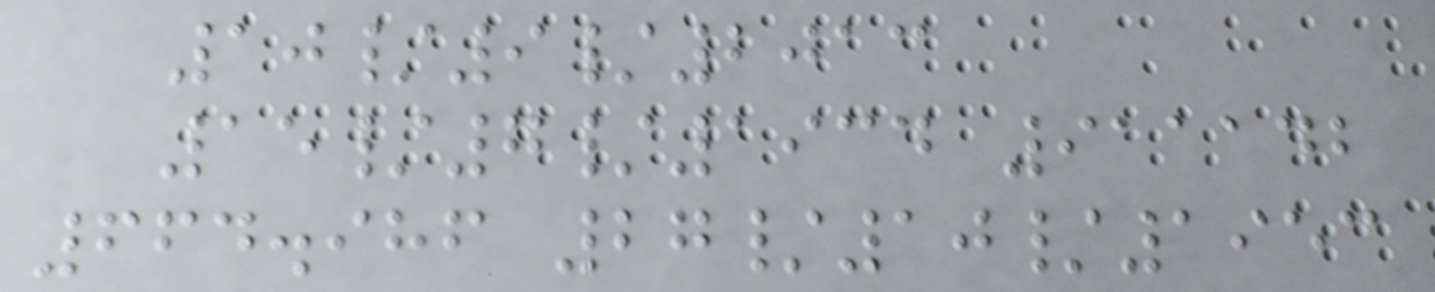10/9/2013
15/7/1934 911142
664.986 27/10/1953
